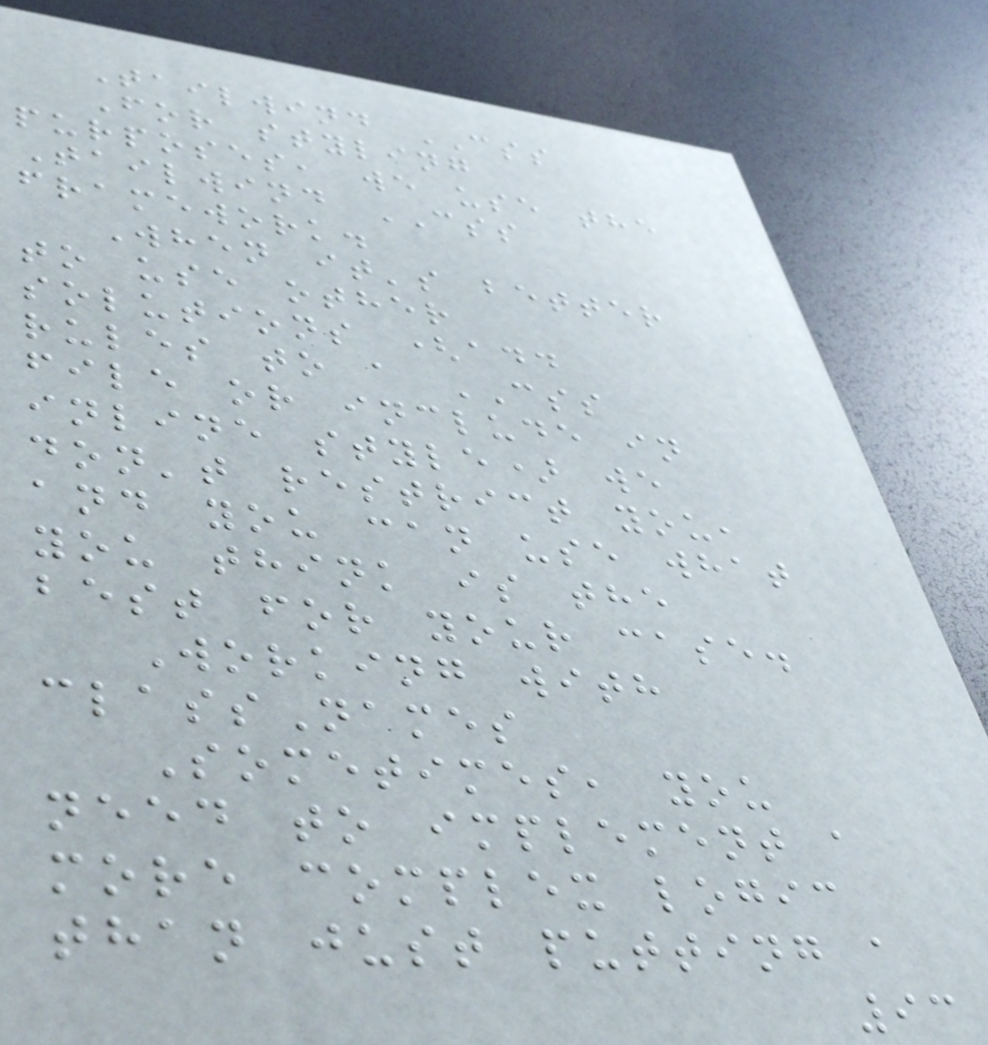Tailwind CSS
For styling
purposes, we use the
Tailwind CSS
framework.
When it's better
to use other
solutions (add
rules to a CSS
file or include in
inline style) we
don't restrict you,
and you can use what
you think is the
best for your case.
Working with
classNames
Sometimes, you
need to implement a
more complex logic
than just putting a
93
